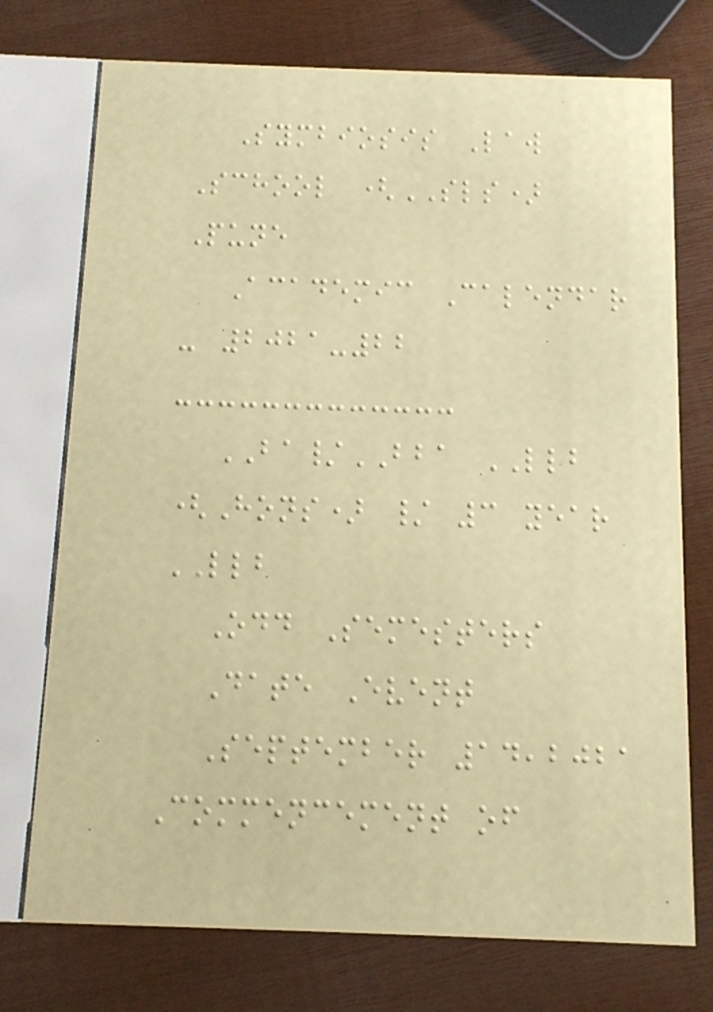Symbiosis Law
School (SLS)
Pune
Academic Calendar
- 2021-22
BA/BBA LLB
(Hons) / 3 year
LLB
Odd Semesters
Date Event
September 14,2021
Commencement of
